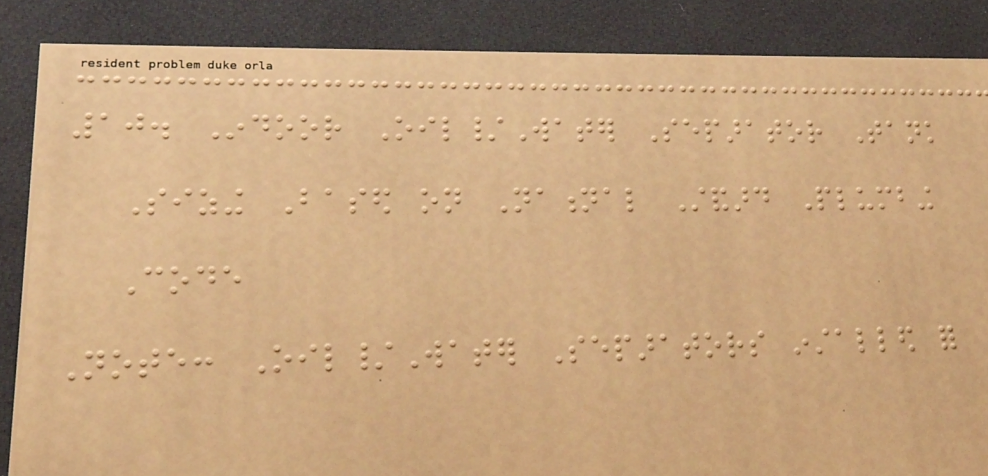10. Indoor Oil/Water Separator Tank
Sizing Based on National Standard Plumbing
Code
Note: Oil/Water Separators installed for
